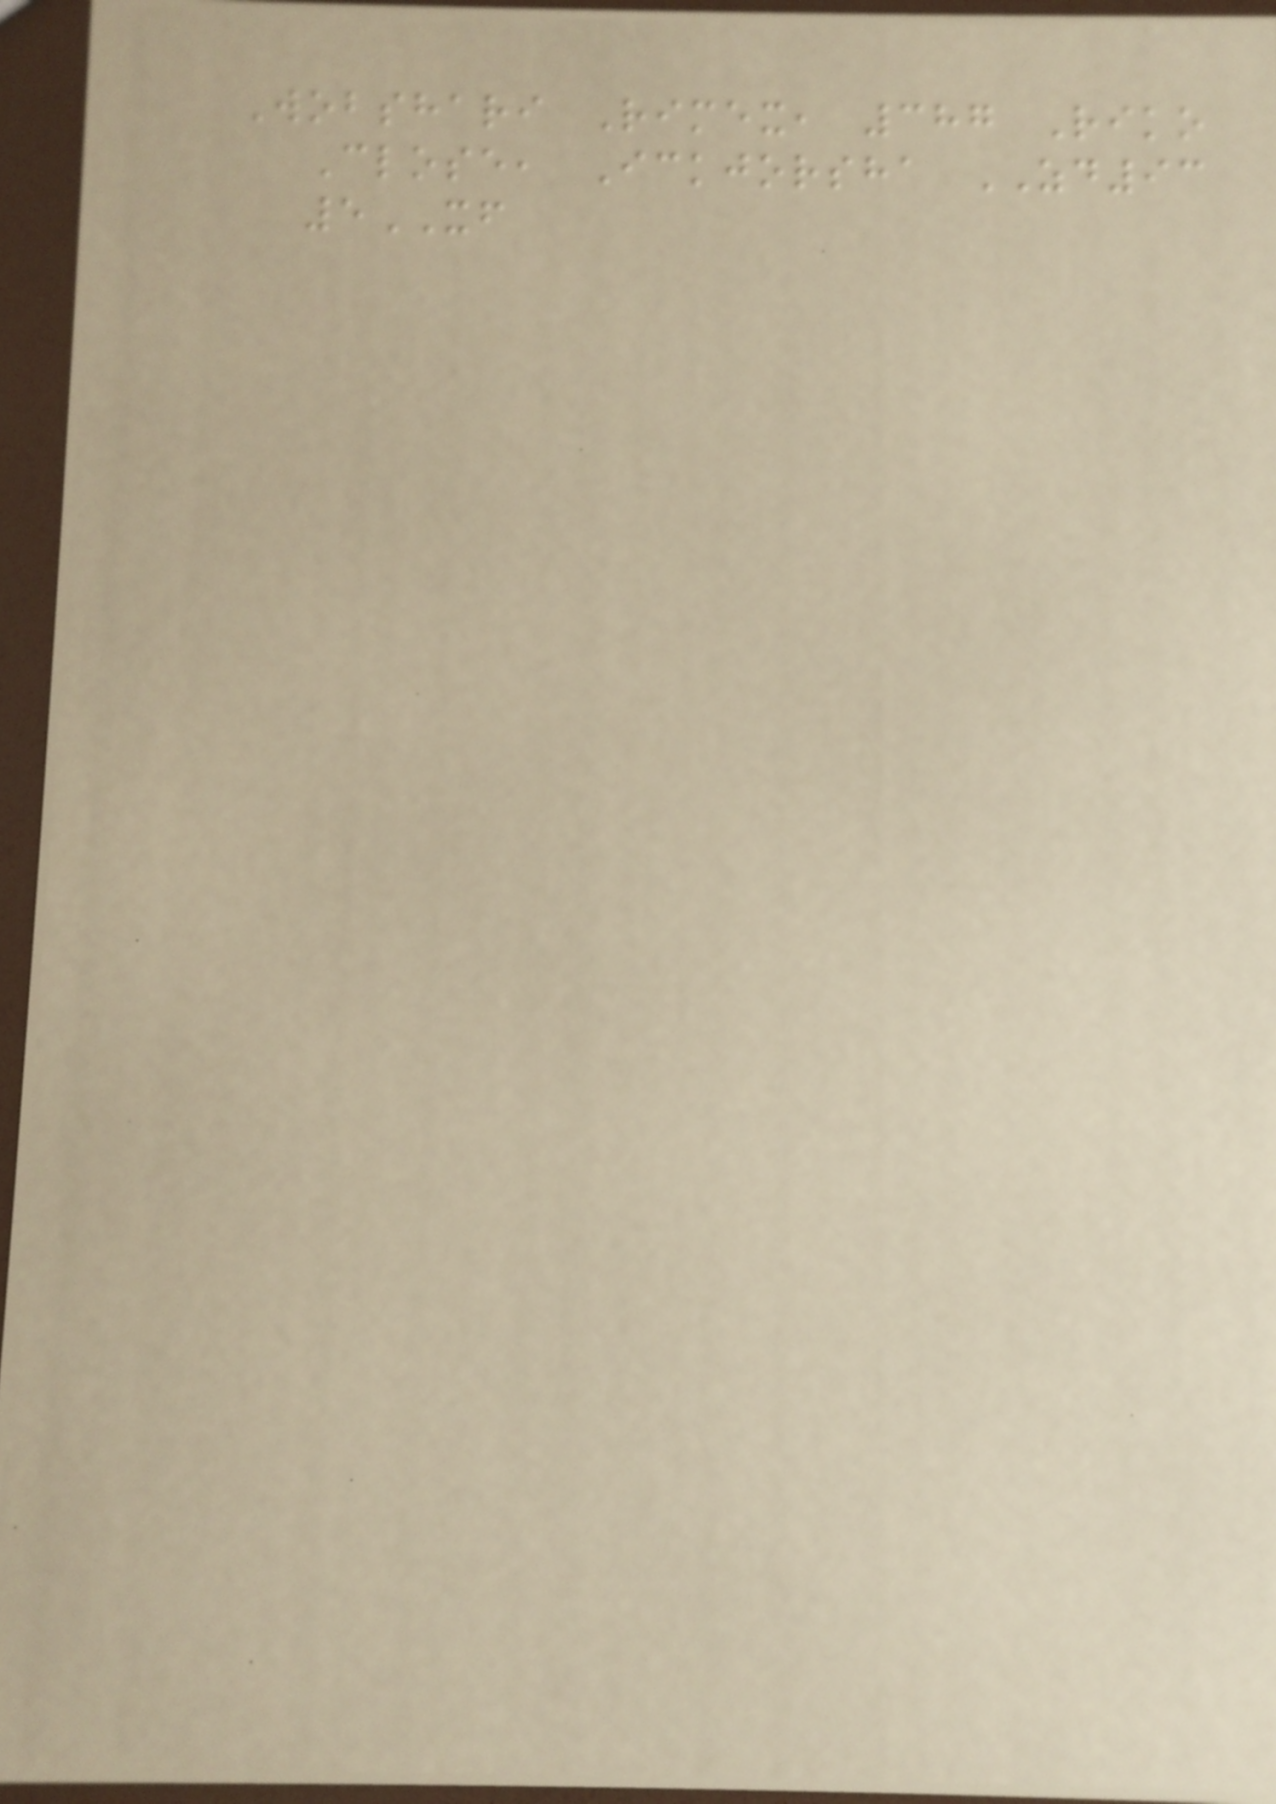Wobshari Rimex, 387 Riko
Close, Ickjorsha ZD93
5XF
